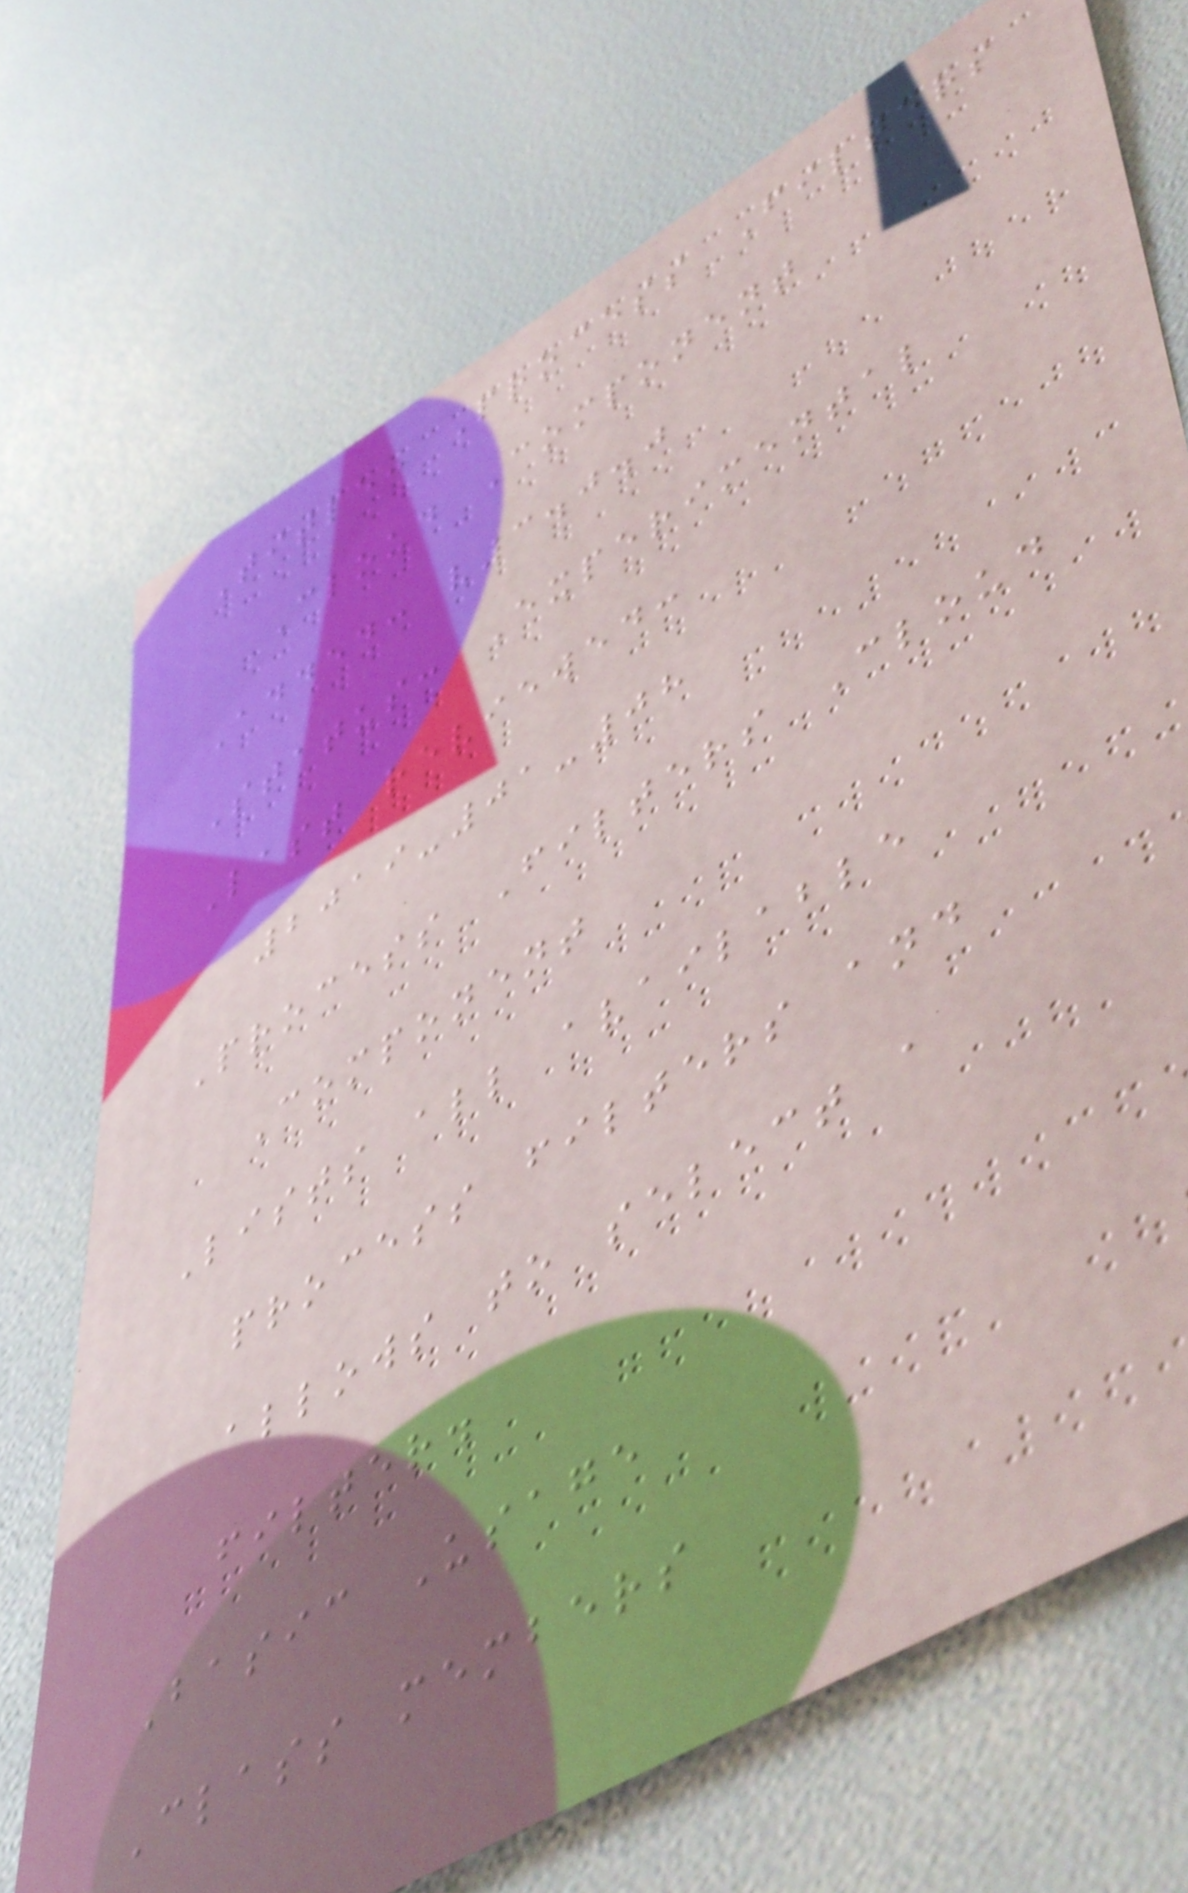Title: Process Filters
Cloud Component
Added: v3.0.0
Status: Experimental
Last reviewed:
2019-01-08
Process Filters Cloud
Component
Lists all available
process filters and
allows to select a
filter.
Basic Usage
Class members
